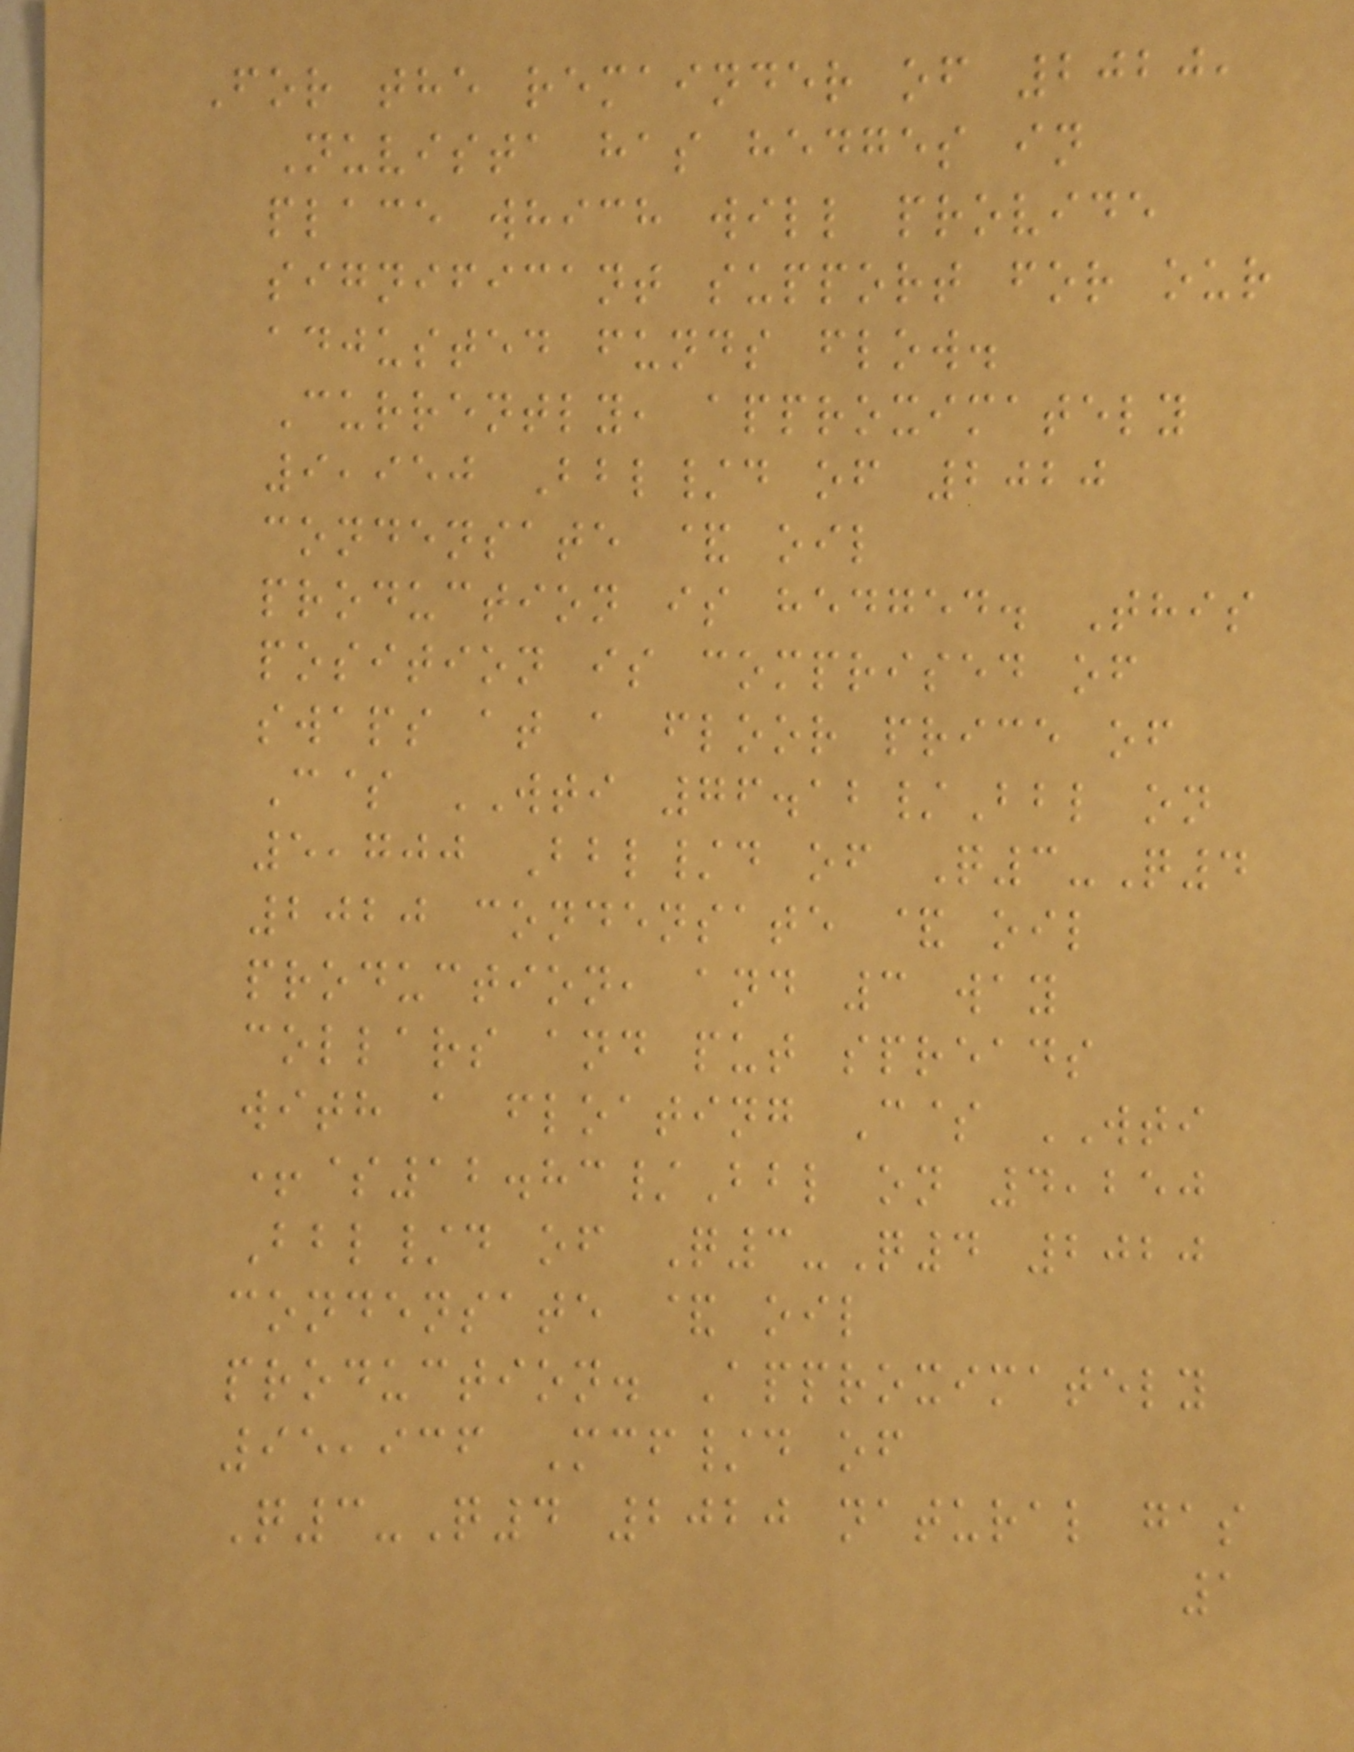For the remainder of 2020,
Nuvista has hedges in
place which will provide
significant support for our
adjusted funds flow.
Currently, approximately
9,950 Bbl/d of 2020
condensate & oil
production is hedged. This
position is comprised of
swaps at a floor price of
C$ WTI 76.12/Bbl on
5,700 Bbl/d of Q3-Q4
2020 condensate & oil
production, and 3 way
collars and put spreads
with a floating C$ WTI
+$12.83/Bbl on 4,250
Bbl/d of Q3-Q4 2020
condensate & oil
production. Approximately
95,936 Mcf/d of
Q3-Q4 2020 natural gas
1
